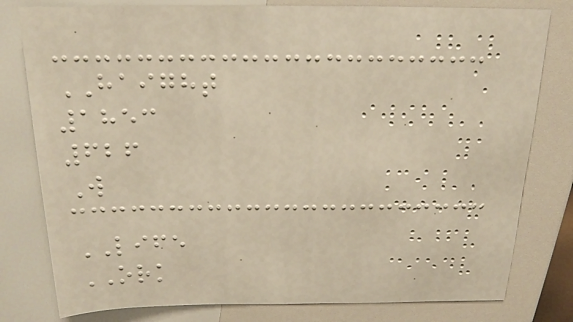HAIGHT
1853
626
W
LIFE
ORK
